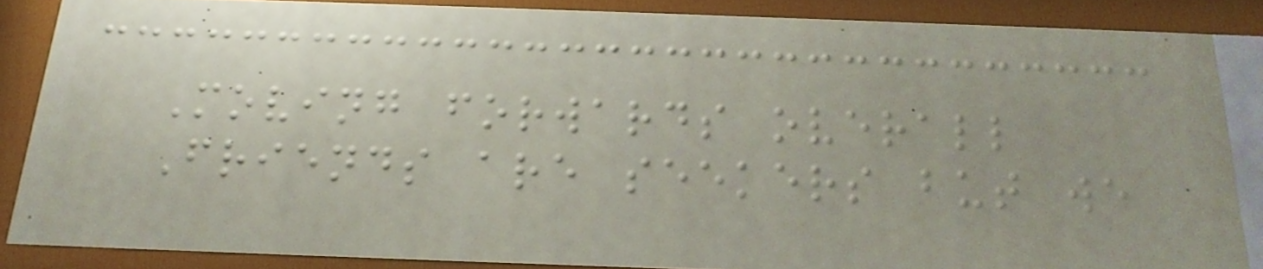Moving forwards overall
Friends are seekers but we
